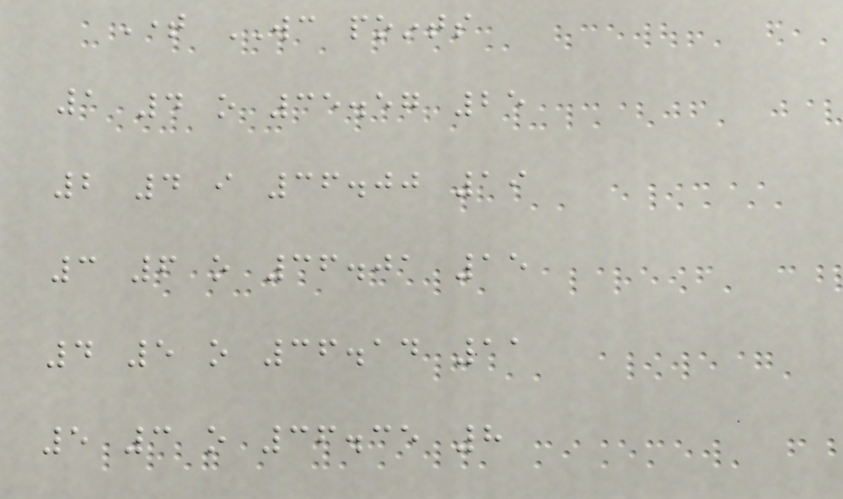Time WC points
1 4 o 35.57 25
2 4 i 36.00 19
3 6 o 36.01 15
4 5 o 36.14 11
5 3 o 36.35 8
